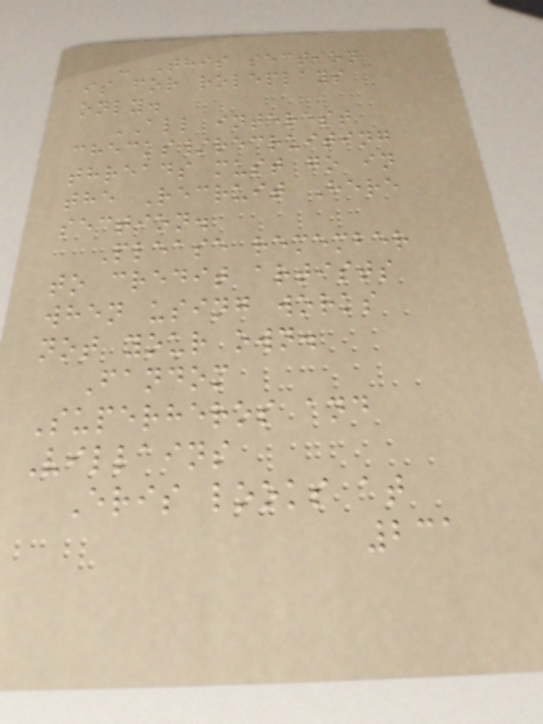- This section
is for roleplays
only.
ALL interest
checks/recruiting
threads must go in
the Recruit Here
section.
Please remember
to credit artists
when using works
not your own.
Fandom
Superheros and
Villains
Eris looks at
231
